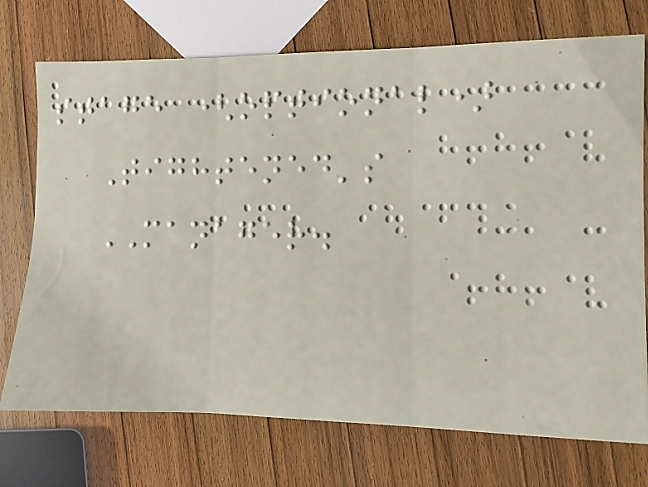stage (optional)
Tightened's
MANAGER.
